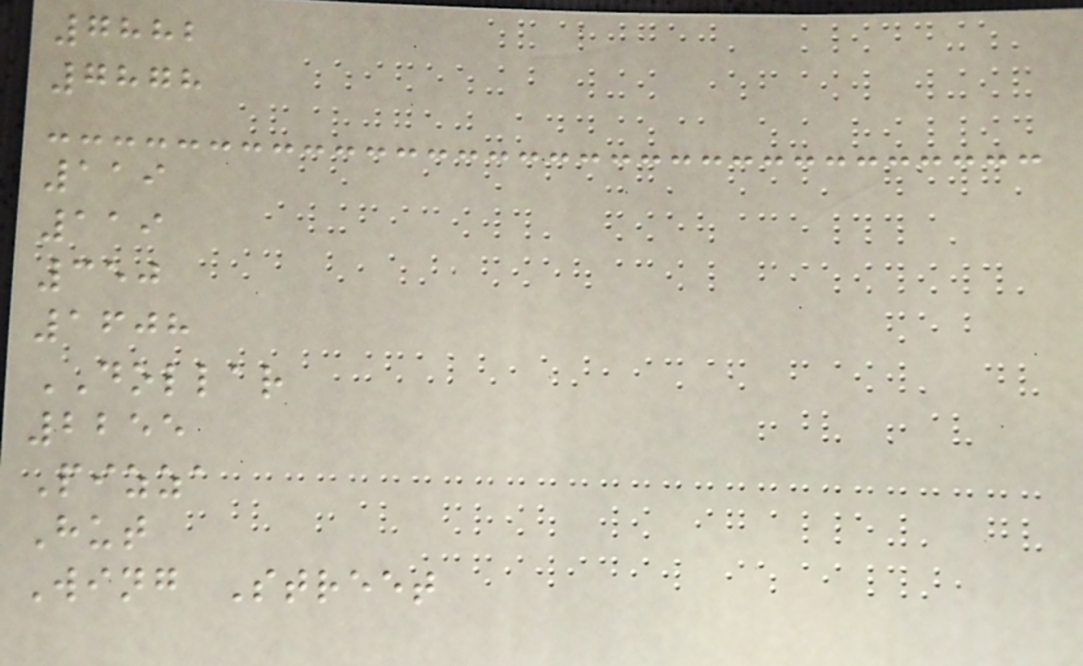7882
7878
119
119
350
1608
DOLLAR
2255
Pizza
Hut
Wing Street
